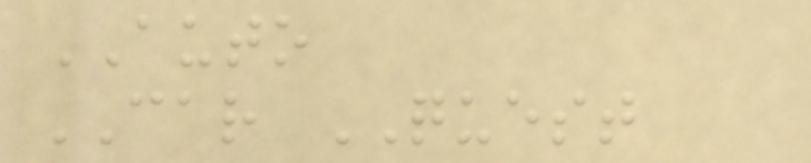AUTO
CAR QUEST
